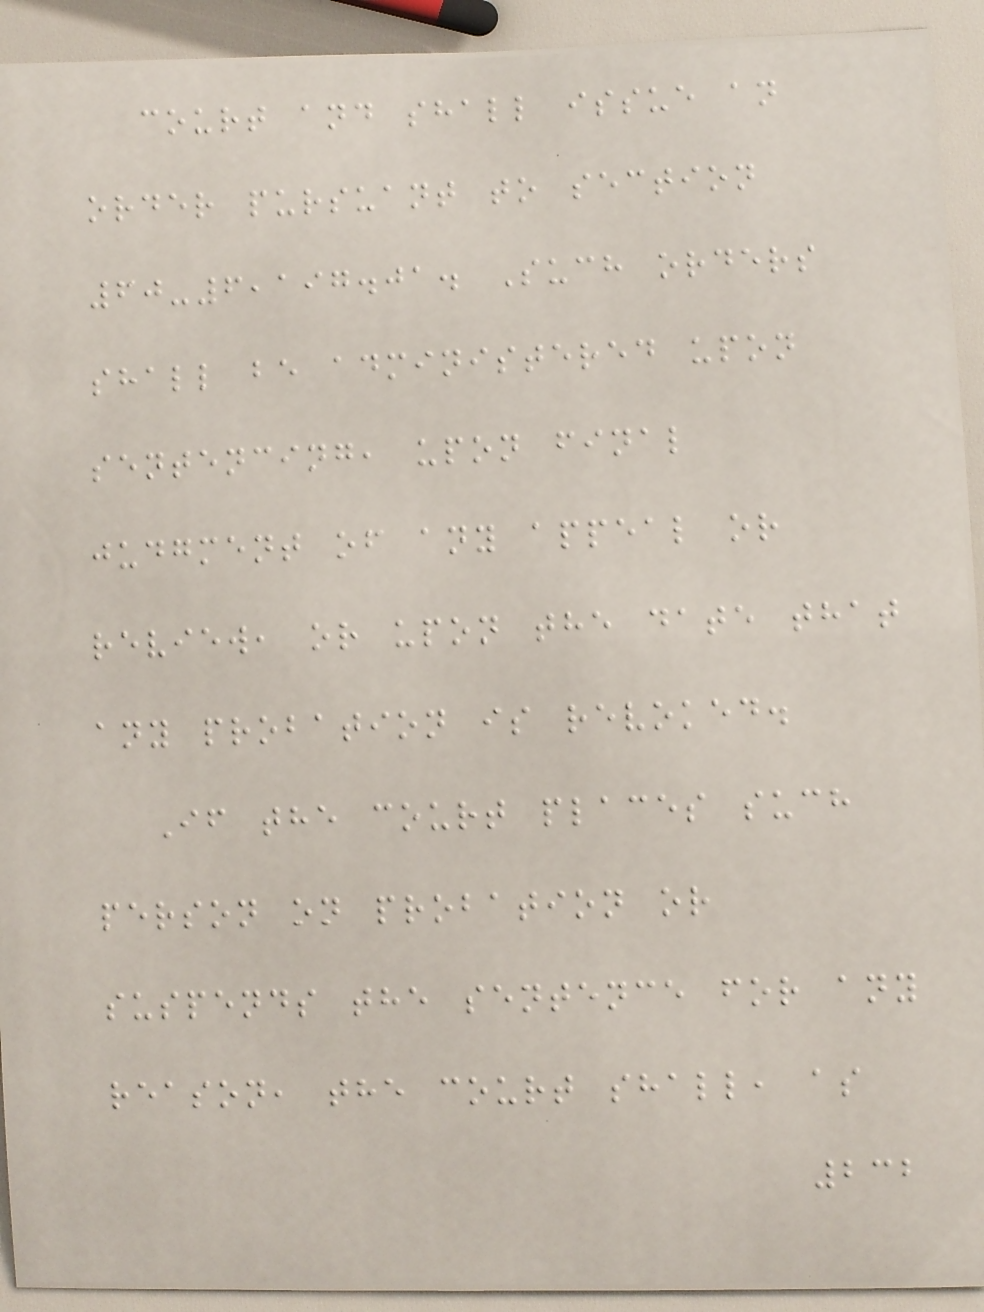court and shall issue an
order pursuant to section
60-6,197.01. Such orders
shall be administered upon
sentencing, upon final
judgment of any appeal or
review, or upon the date that
any probation is revoked.
If the court places such
person on probation or
suspends the sentence for any
reason, the court shall, as
232
